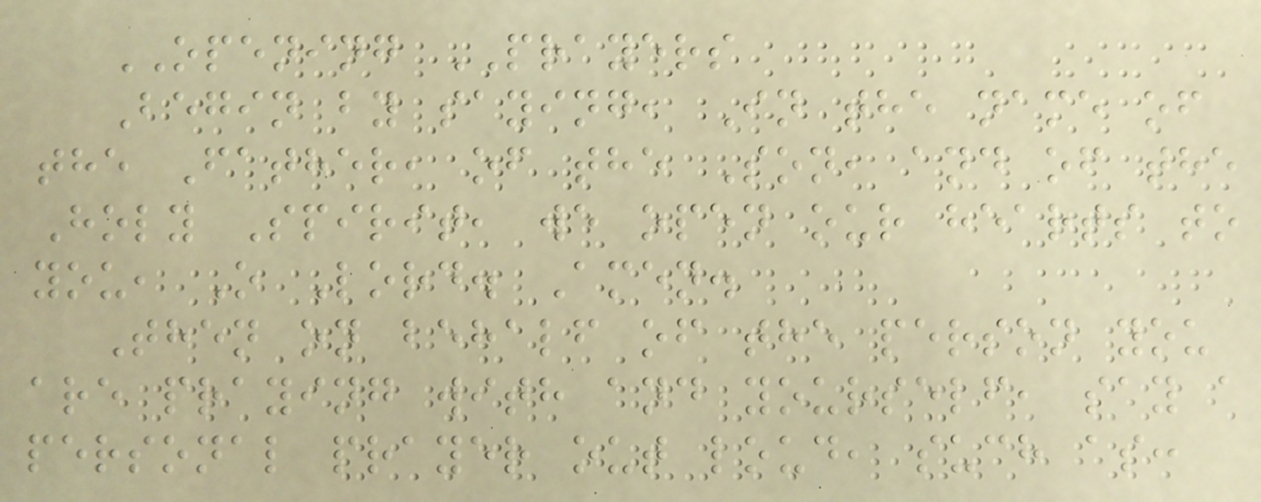OPENING PRAYERS
Begin by saying, In the name of
the Father, of the Son, and of the
Holy Spirit, we open our hearts to
you, O Lord. Amen.
Then on behalf of the person you
are praying with and yourself, say a
personal prayer out loud, such as:
